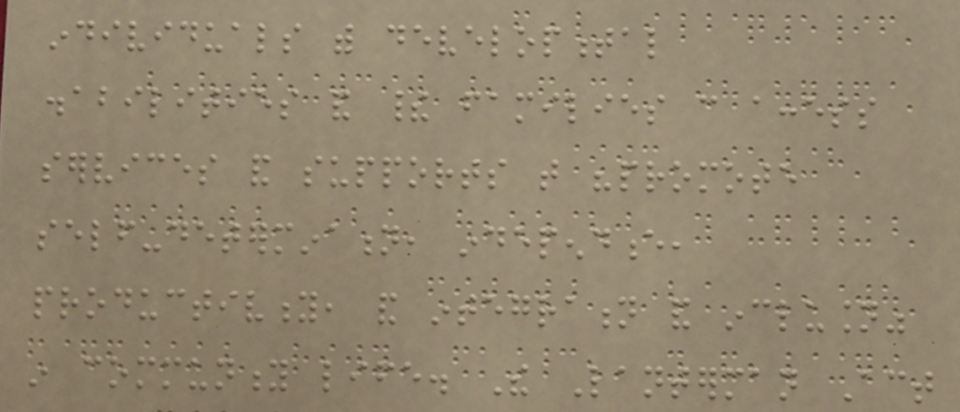individuals with developmental
disabilities and their families can access
services and supports that "promote
self-determination, independence,
productivity, and integration and inclusion"
in community life. The Lanterman Act
